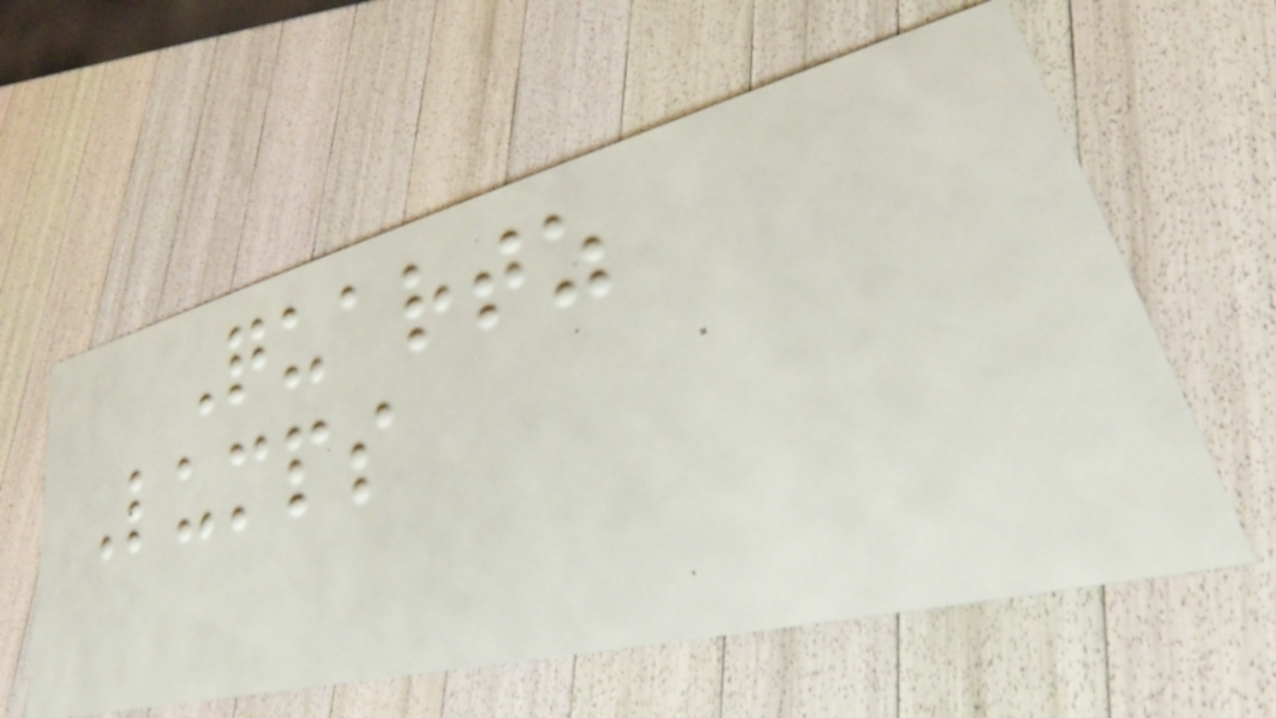Quartz
Lumps
